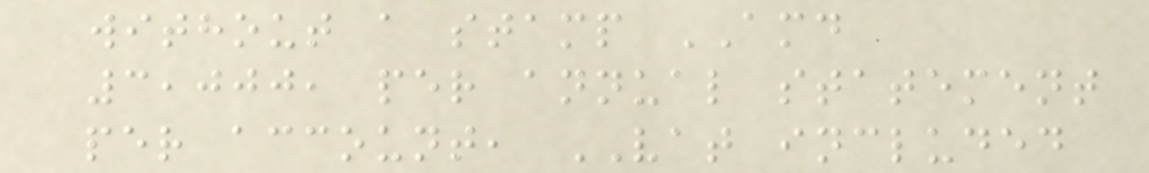without a stamp AMD
3,000, per annual statement
per account, VAT included
